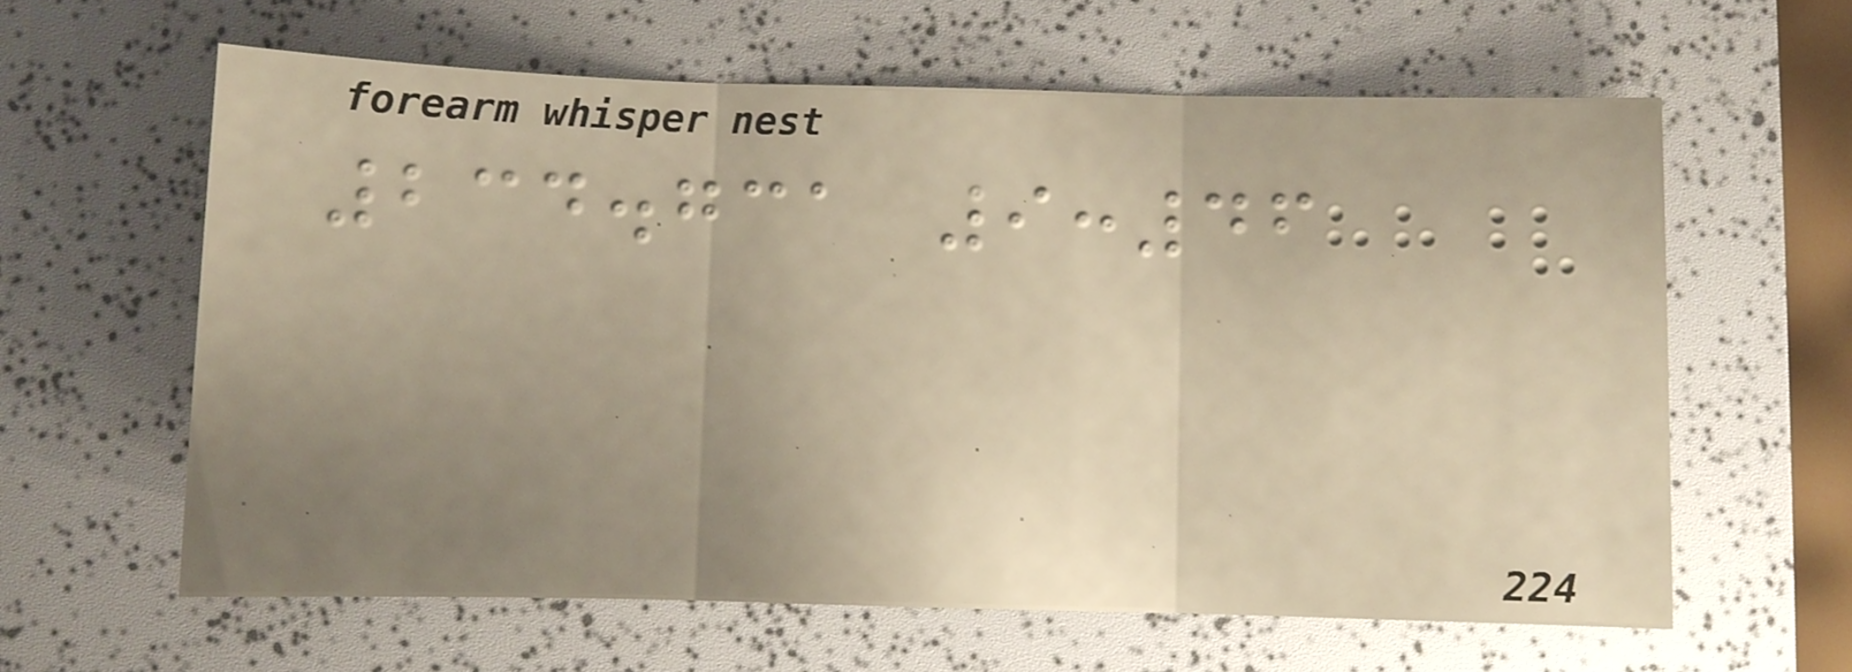234.731 9:46
